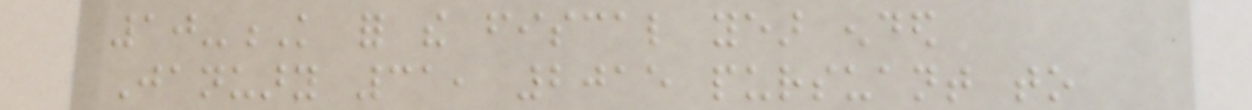10-K for the fiscal year ended
January 31, 2015 pursuant to
